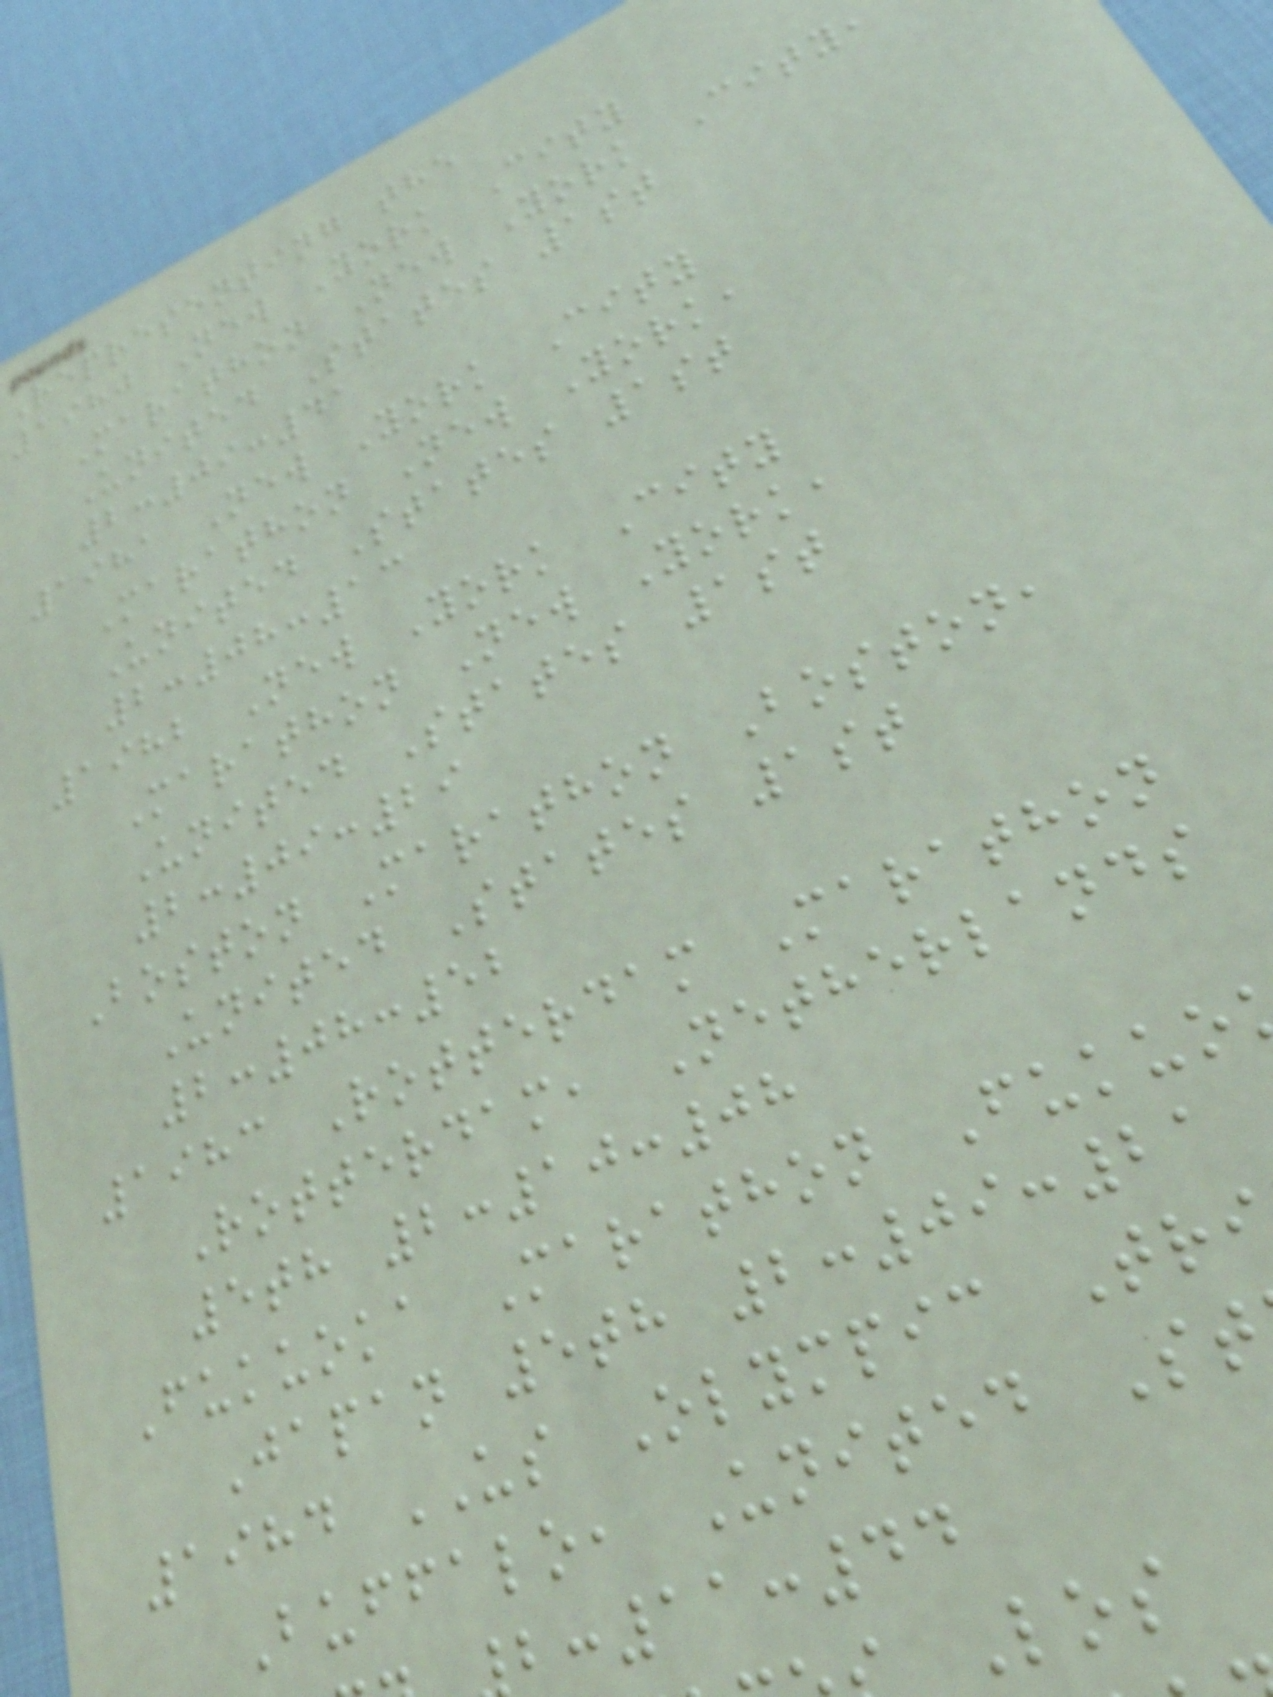Representing the
1980 New York City
Marathon New York City,
United States 1st
2:09:41
1981 New York City
Marathon New York,
United States 1st
2:08:13
1982 New York City
Marathon New York,
United States 1st
2:09:29
Boston Marathon Boston,
United States 1st
2:08:52
1983 Rotterdam Marathon
Rotterdam, Netherlands
5th 2:10:08
Fukuoka Marathon Fukuo
Japan 5th 2:09:21
1984 US Olympic Tr
Buffalo, United St
:11:44
